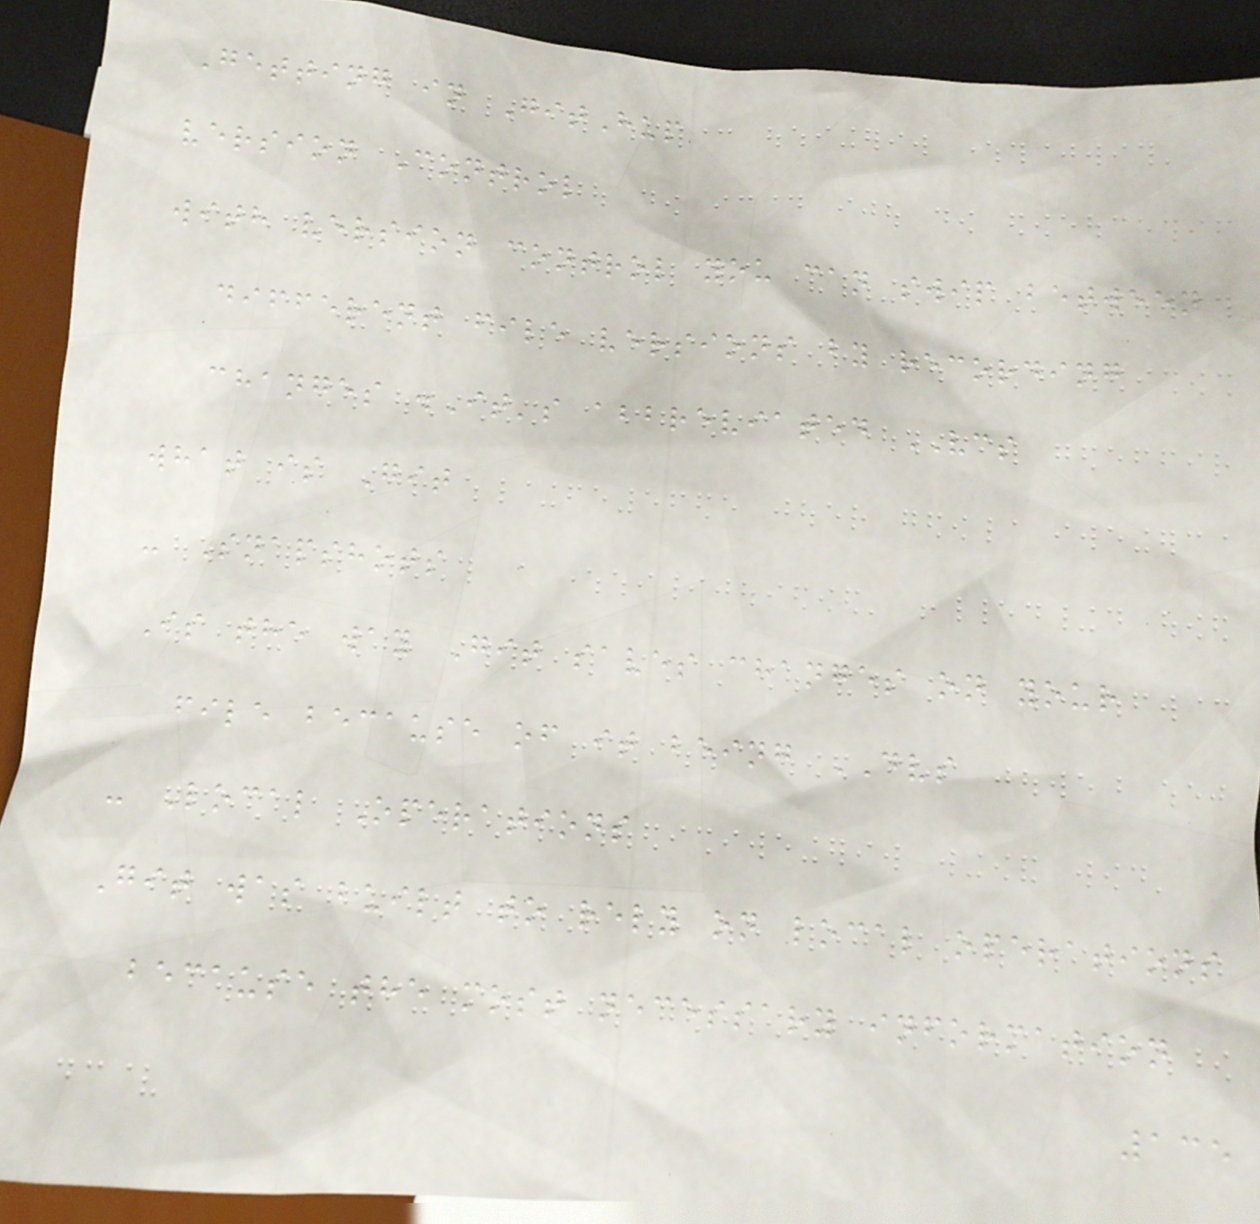Getting in GitHup
version Control
with version control you can swip between
different file versions by recording
changes .It's abbreviated VCS
what is Git
- Snapshots
Is the way Git saves changes on your
file because of it being DVS
- Local Operations
Git was built to rely on local operations
because the most necessary information
135
